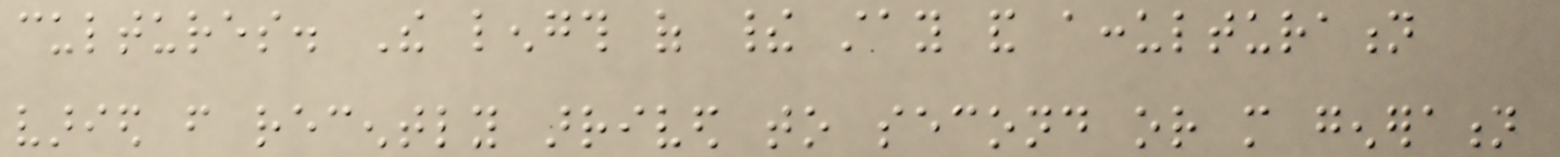cultures. The length of their stay and acculturation
varied from recently arrived to second or more generation
